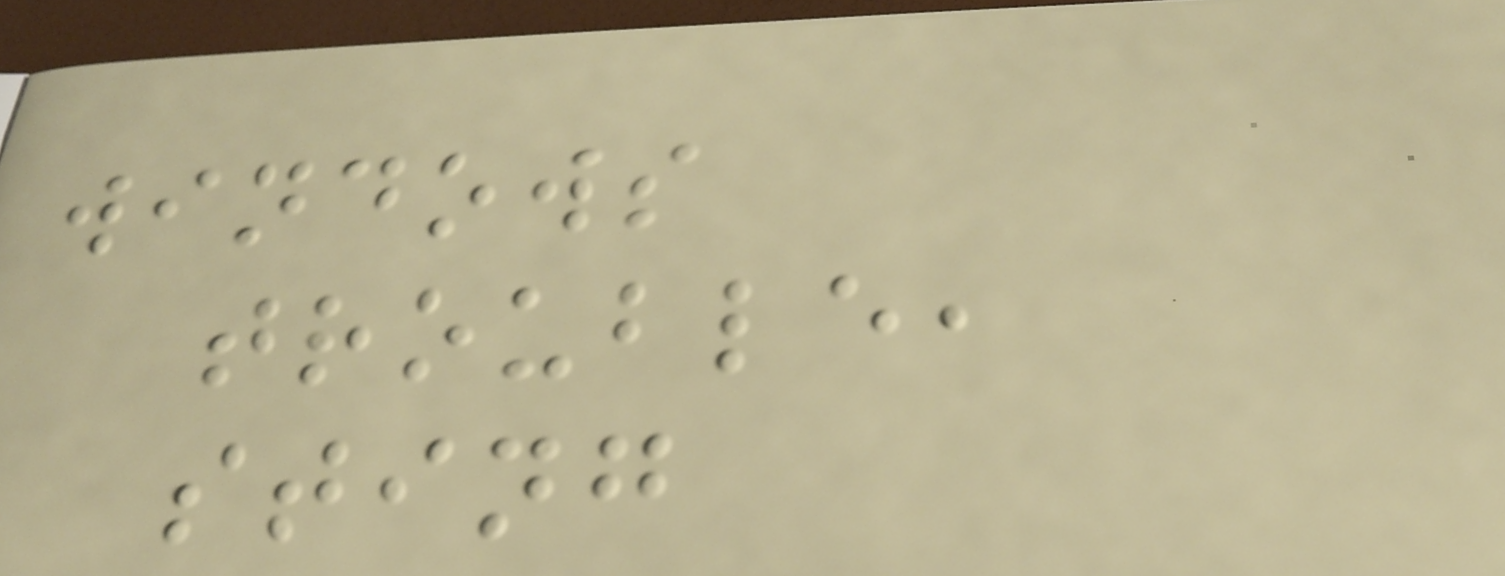windows
trouble,
sting
